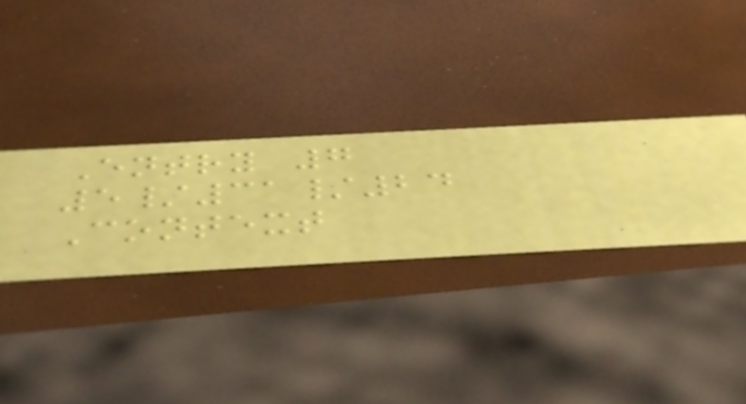Entry 7
5/31/24
Context
